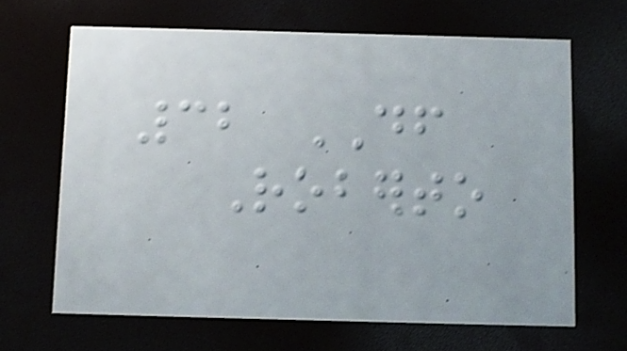32 DF
Roberto
